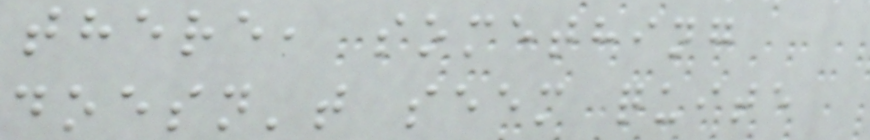there, something
doesn't seem quite
